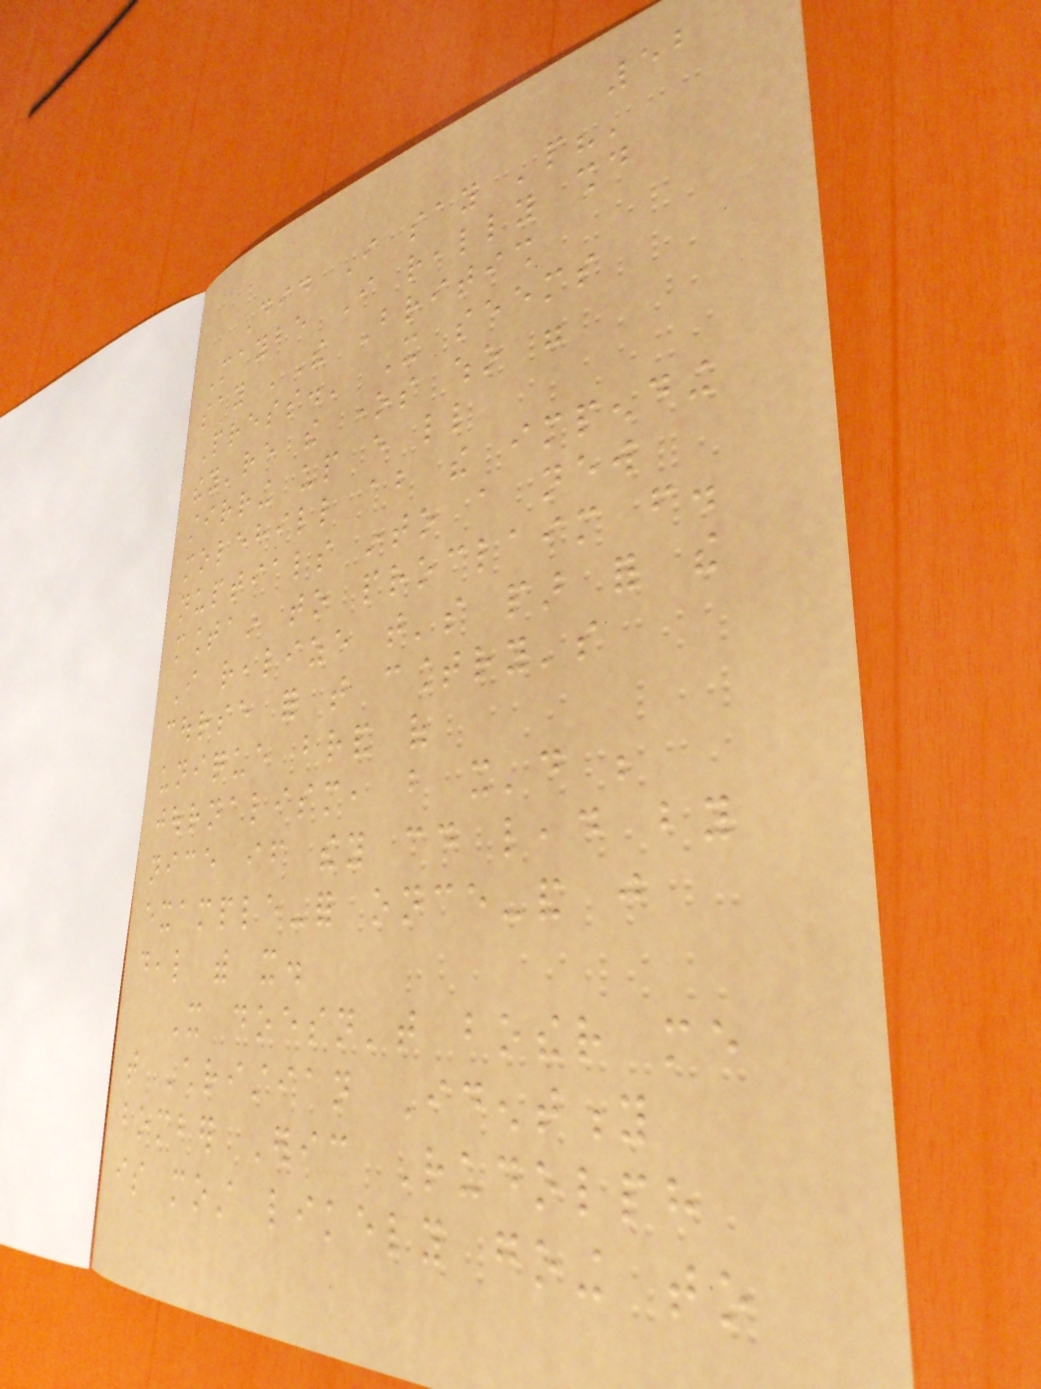52
Did I say 'people?'
Maybe I really should
say 'The British
Press.' It seems
they're the ones who were
stirring up every little
molehill about the impending
nuptials into a new
mountain to proclaim from.
I realize that's par for the
course for that country's
unique brand of
journalism, but it'd be
nice if they could lead by
example-for once-and just
deal with it.
It doesn't bother me
that Christian Identity
bomber Eric Rudolph
is most likely going to
